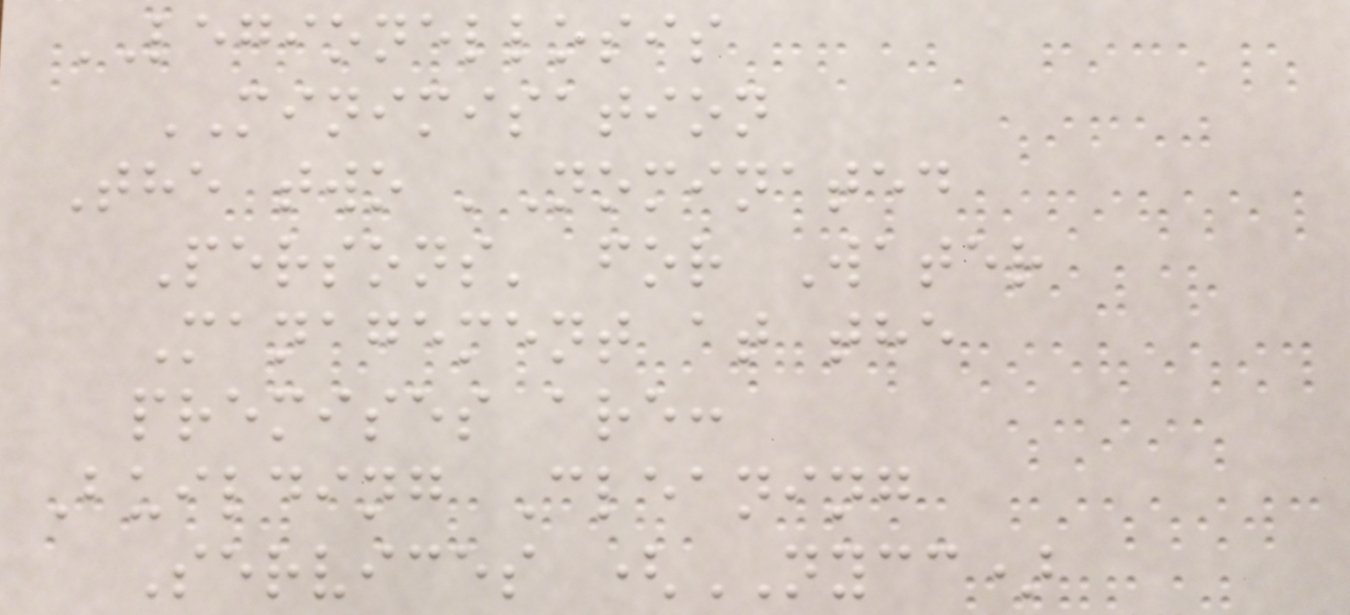LEGIONELLOSIS
MINIMISATION
The two 'Nominated
Persons' for Water
Management at the
premises are:
Building Cleaning
Services (NYCC)
